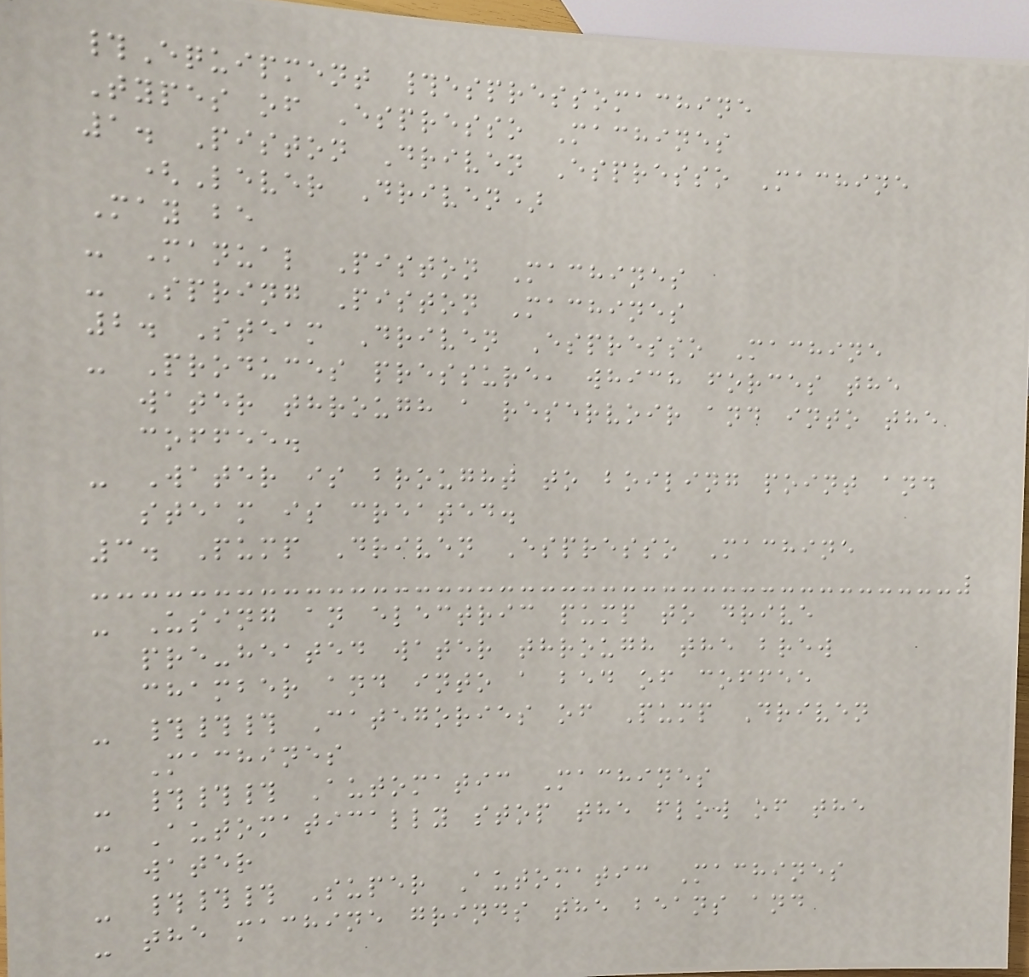#Equipment #espressomachine
Types of Espresso Machines
1. Piston Driven Espresso Machine
(Lever Driven)
May be
- Manual Piston Machines
- Spring Piston Machines
2. Steam Driven Espresso Machine
- Produces pressure, which forces the
water through a reservoir and into the
coffee.
- Water is brought to boiling point and
steam is created.
3. Pump Driven Espresso Machine
- Using an electric pump to drive
pre-heated water through the brew
chamber and into a bed of coffee
- ### Categories of Pump Driven
Machines
- ### Automatic Machines
- Automatically stop the flow of the
water
- ### Super Automatic Machines
- the machine grinds the beans and
